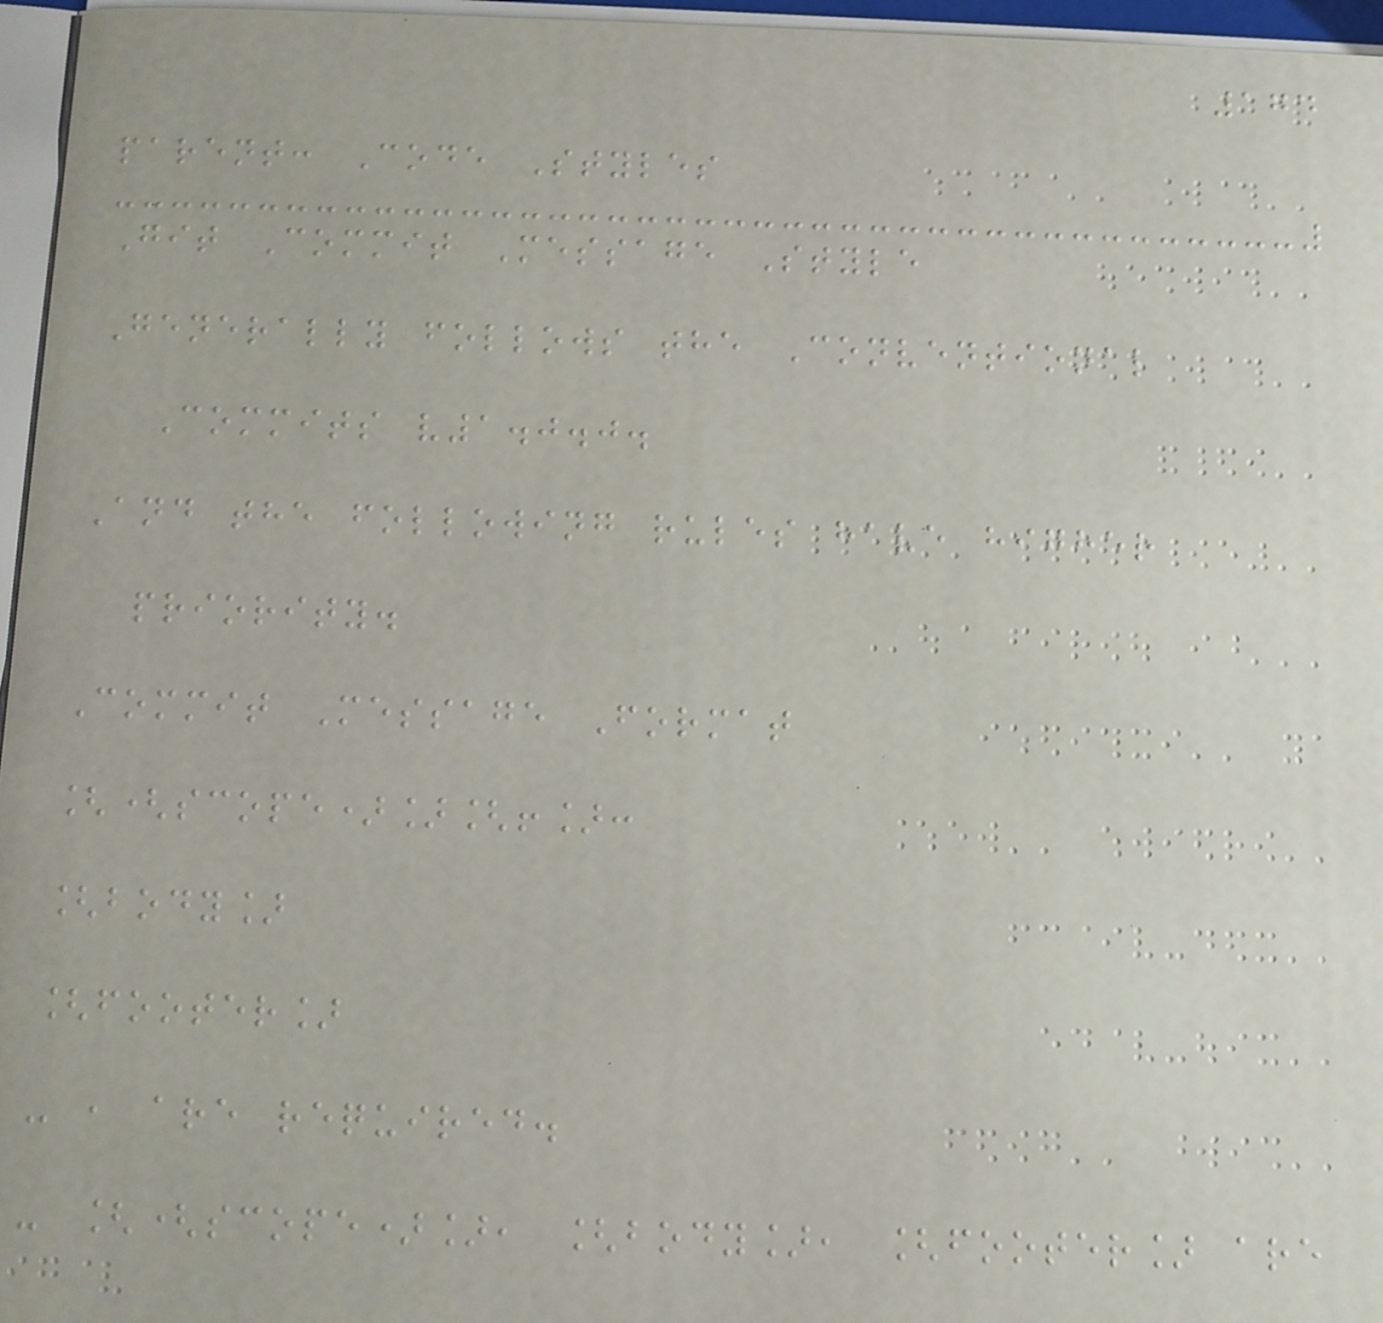174
parent: Code Styles
Git Commit Message Style
Generally follows the Conventional
Commits v1.0.0.
And the following rules have higher
priority.
Commit Message Format
[(scope)][!]:
[body]
[footer]
- , are required.
- [(scope)], [body], [footer] are
